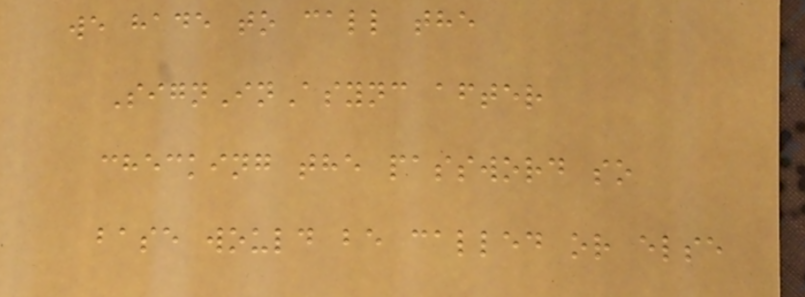we hade to call the
SignInAsync after
checking the password so
base would be called or else
